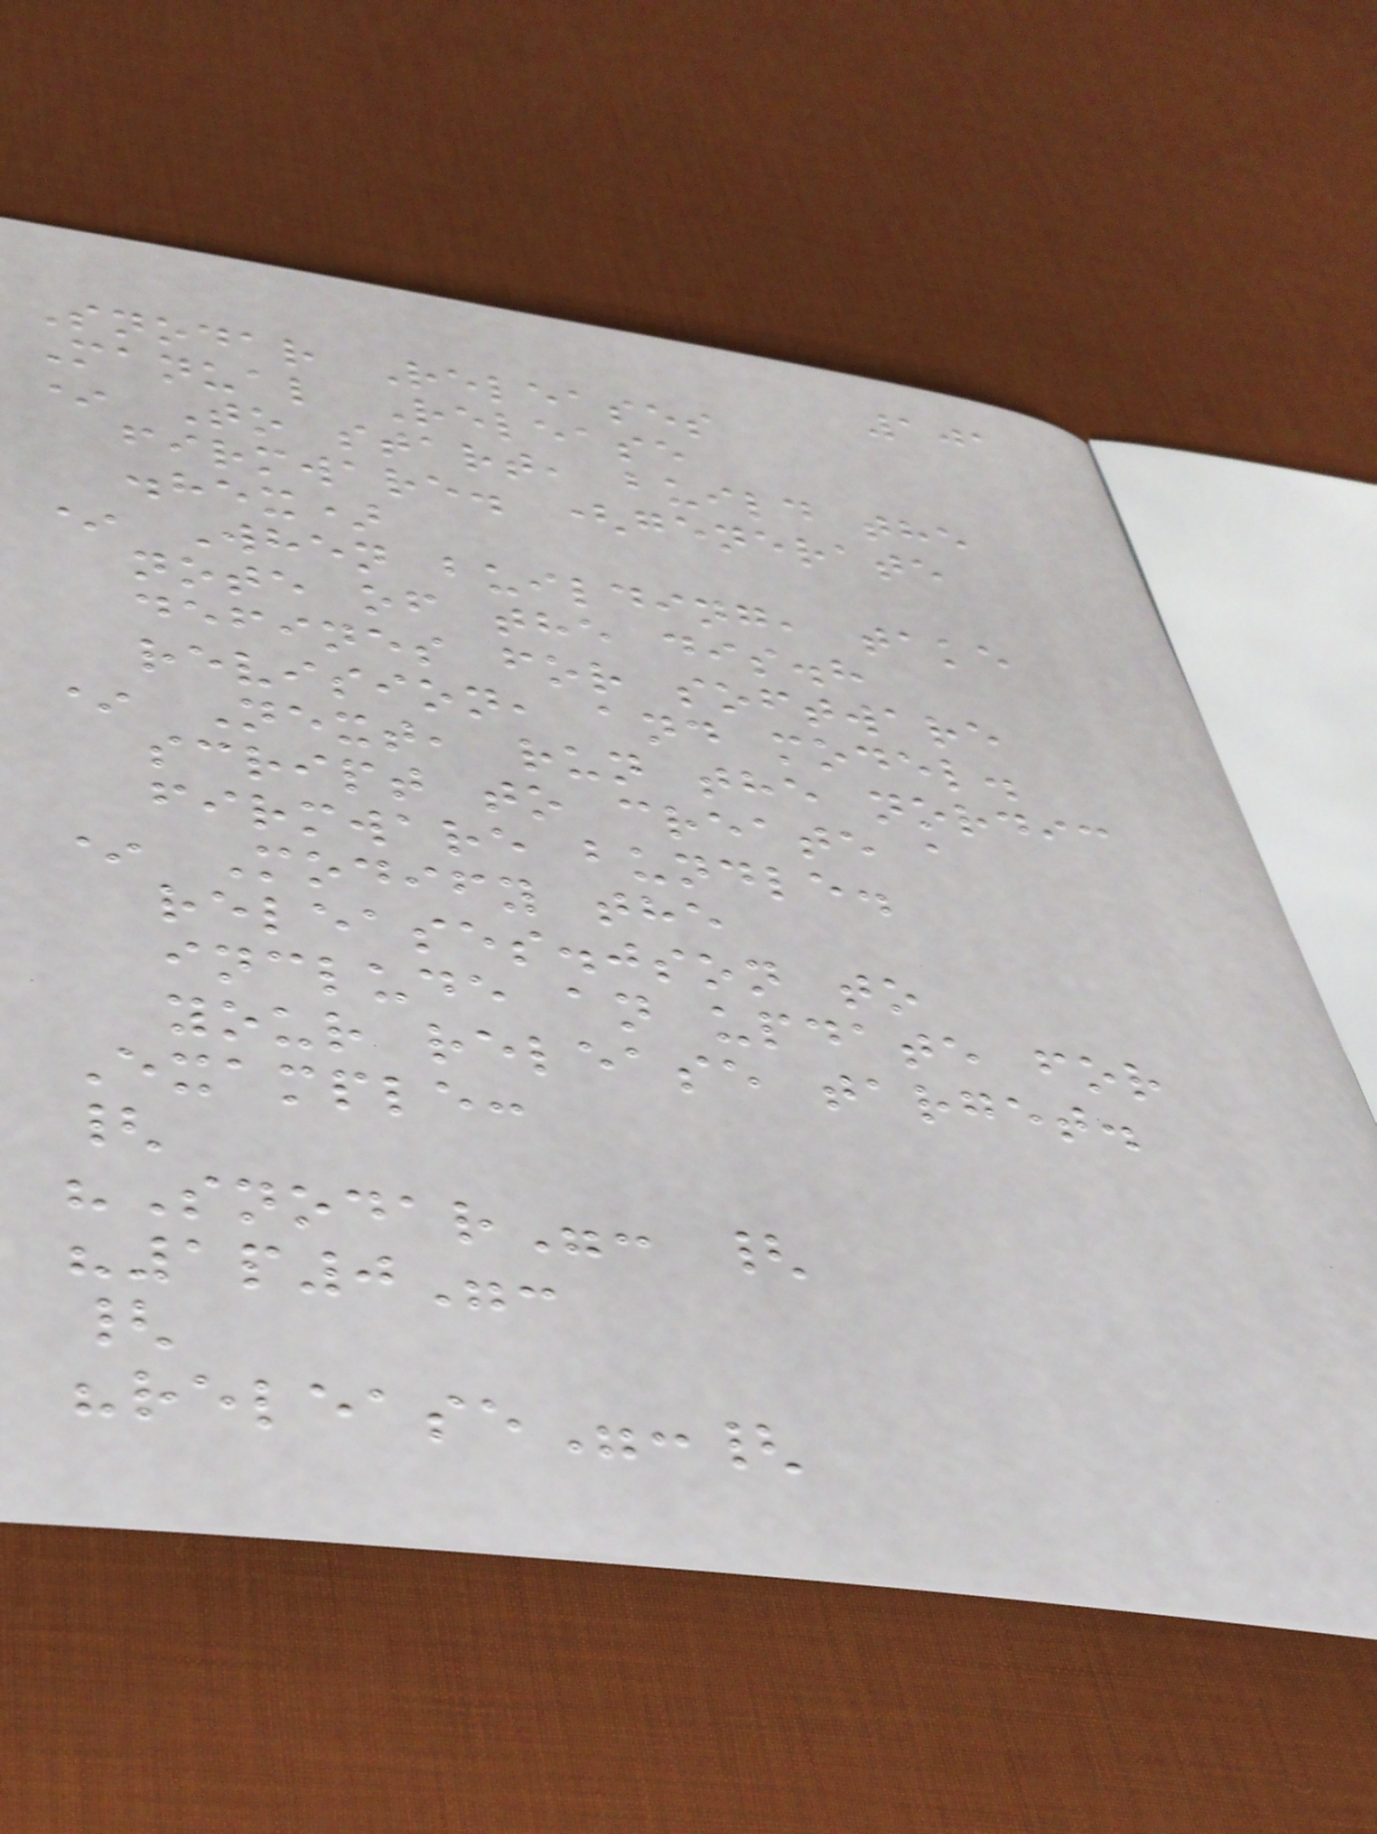101
Snodar Releases
Manual Release
* To start, build the
firmware. (generate
.hex)
* When building, take
note of the dis.h
defines for software
revision, and model.
* Next, run the nordic
script to create a
firmware bundle.
* Modify the
releases.json to
include an update for
your release target.
Example:
{
"Snodar": {
"1p0":
{
"release":{
